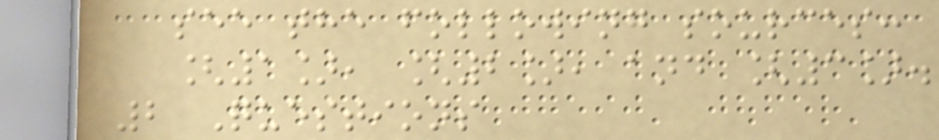see the following sources:
[1], [2], and [3].
2 Questions
